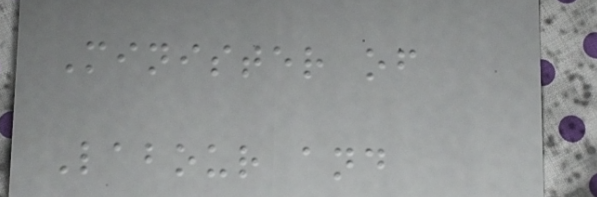Minister of
Labour and
